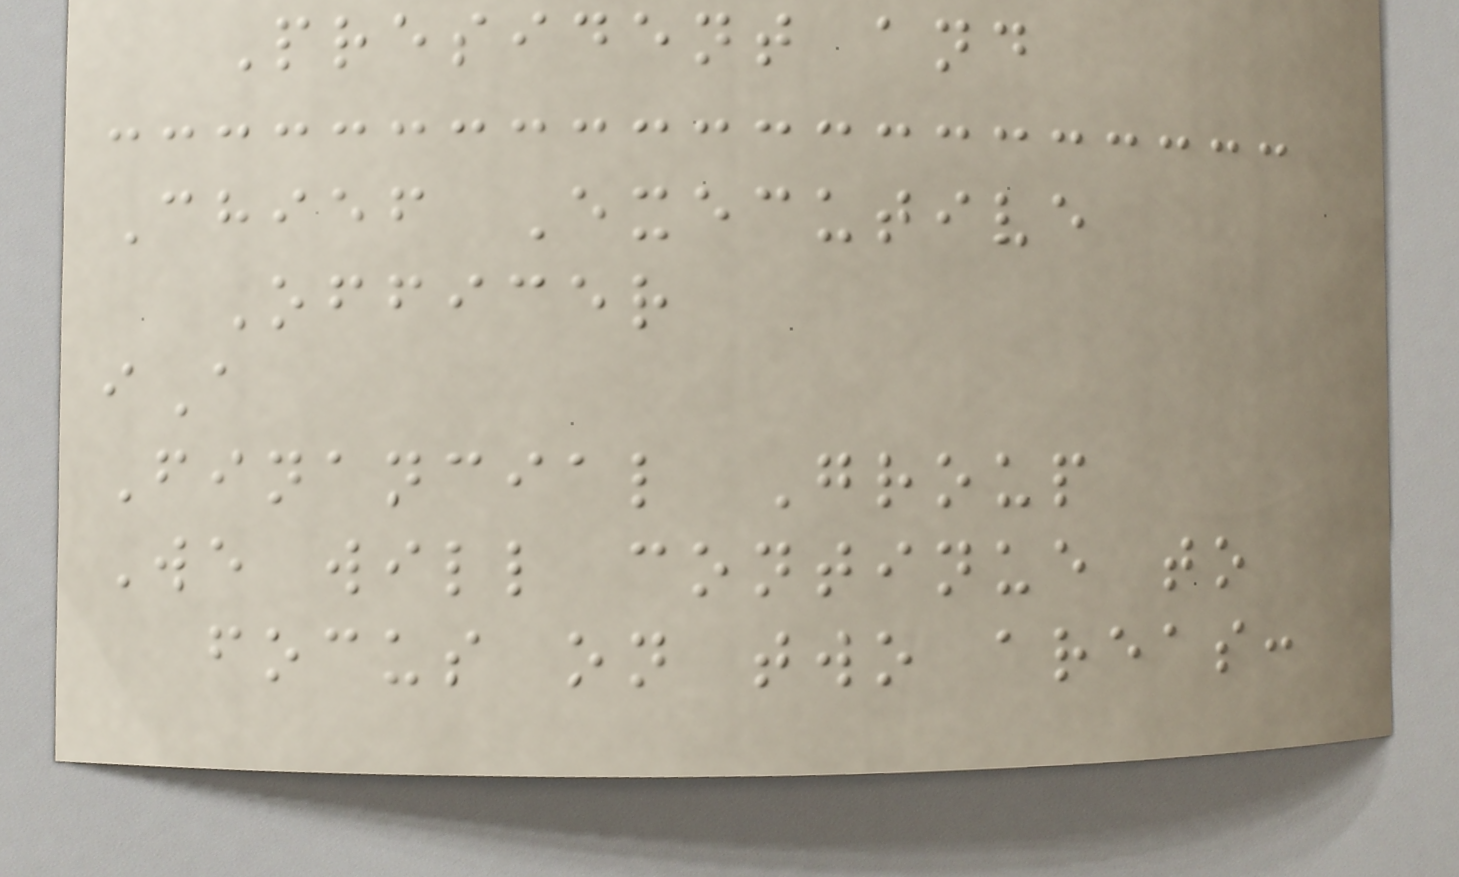President and
Chief Executive
Officer
iA
Financial Group
We will continue to
focus on two areas:
